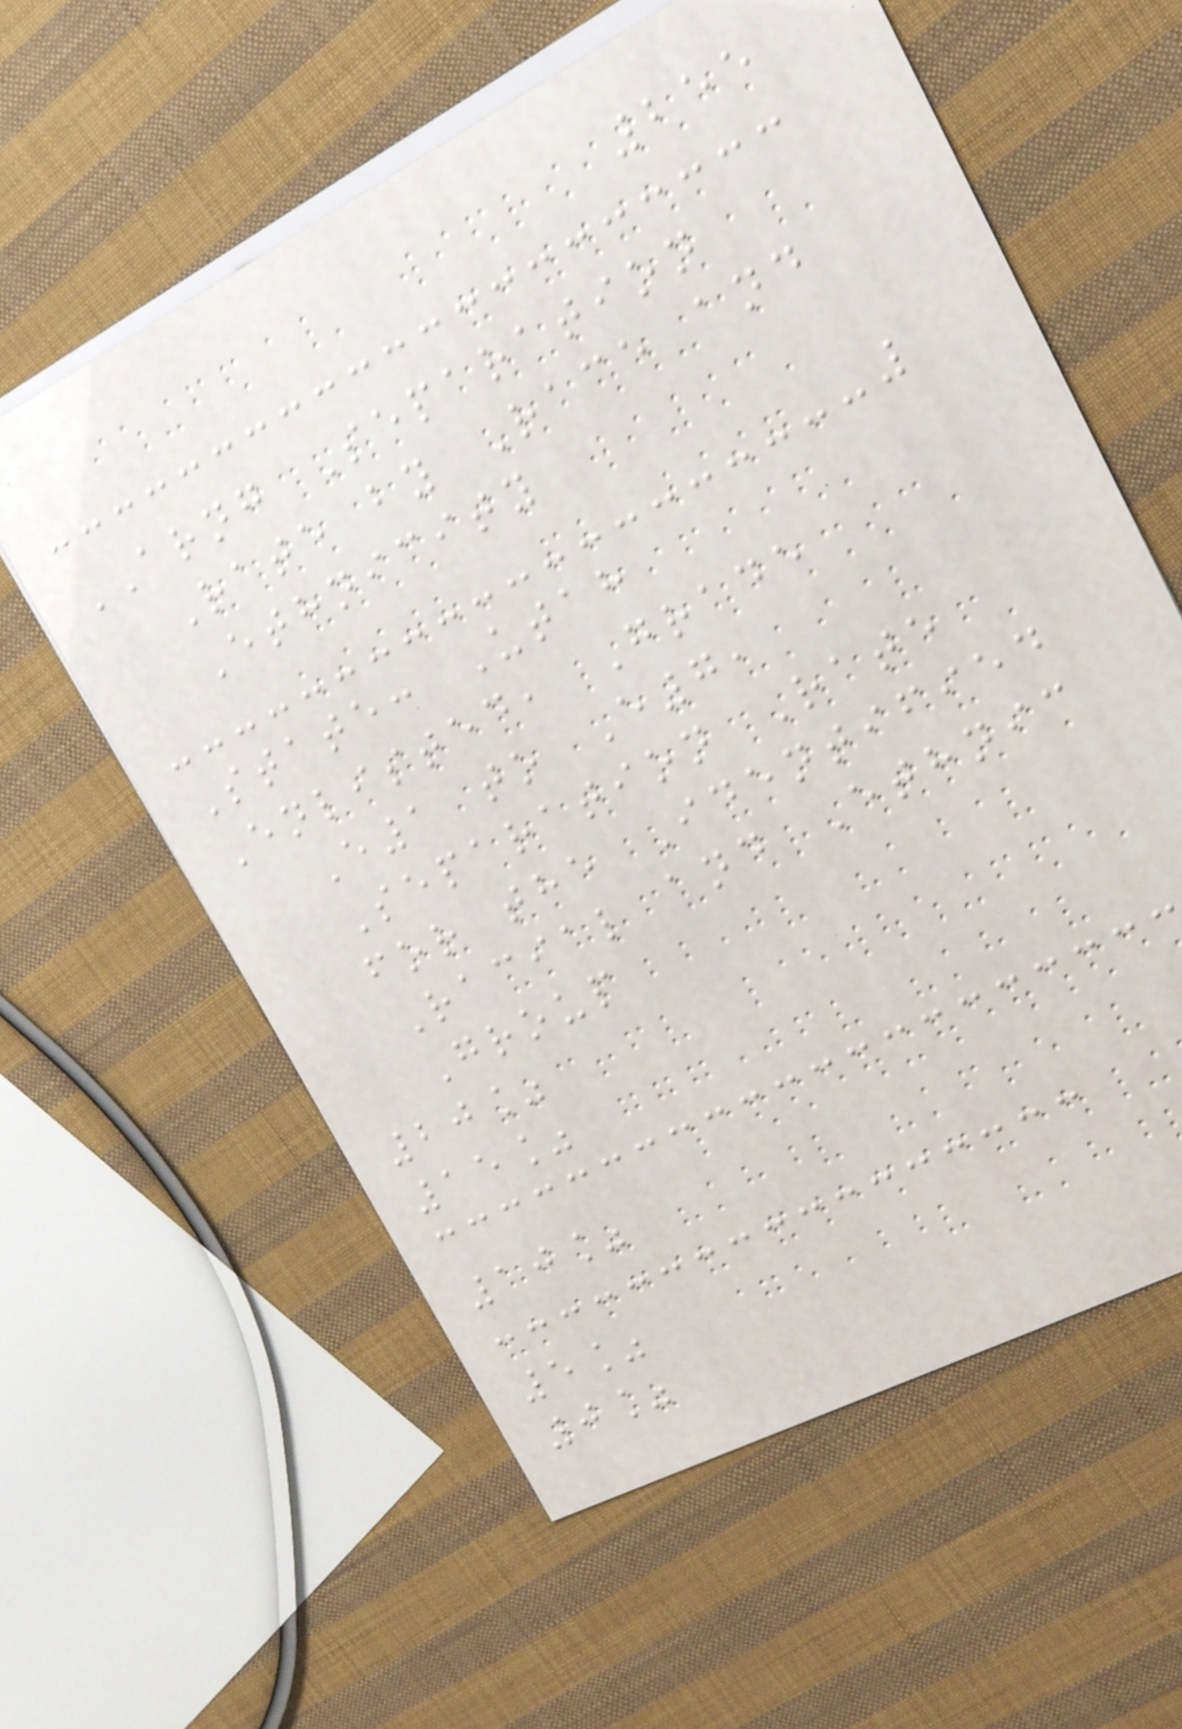255
ARNG Separation
Rate by Race and
Ethnicity
State: Utah
Enlisted, Grade
E1 to E7,
Separation Rate
for the Identified
Racial and Ethnic
Group
20%
15%
10%
5%
0%
